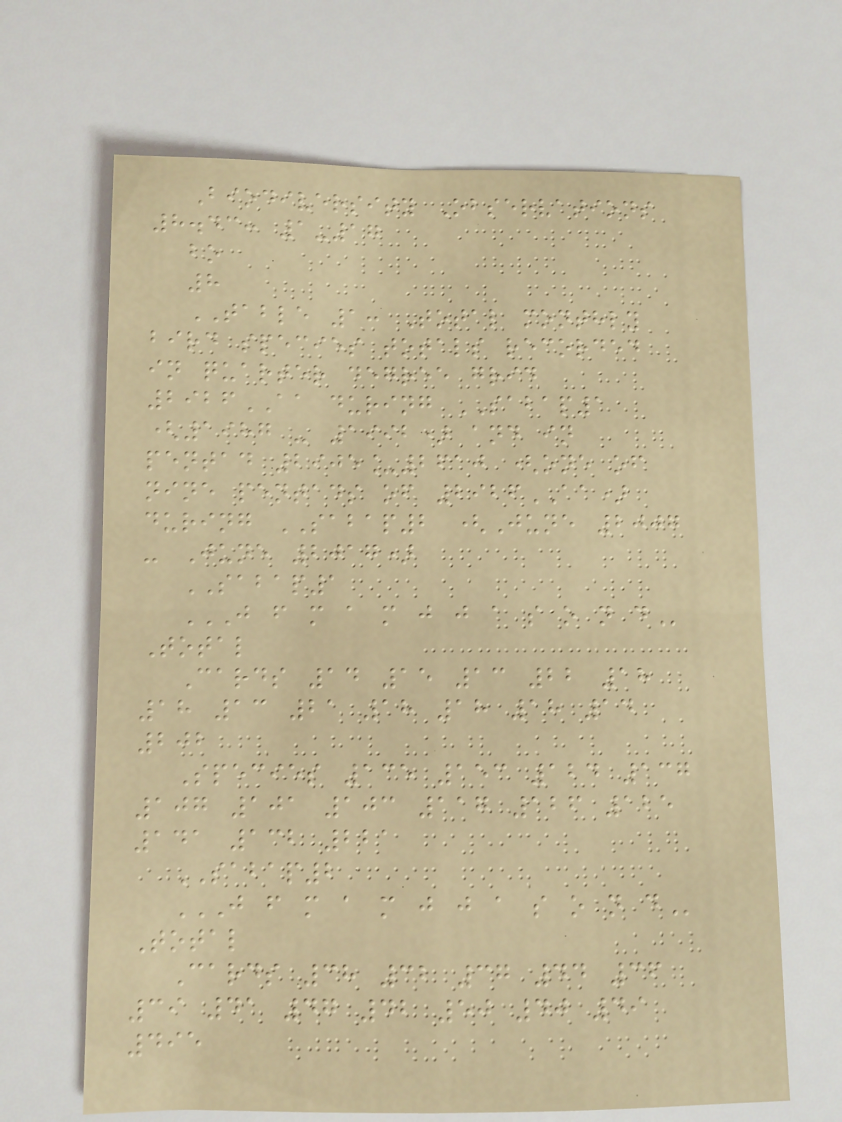Biodiversity Observations
8.43: 1-17
bo
8
TABLE 1: Total monthly
bird species totals recorded
in quarter degree grid
2926AA during SABAP1
(1987 - 1992) and in
pentad 2905_2610 (one of
nine pentads of 2926AA)
during SABAP2 (June 2007
- June 2017)
SABAP1
J F M A M J J A S O N D
Total
Cards 14 15 13 22 18
18 13 21 18 18 18 14
202
Species 135 153 124 137
107 101 103 117 126 125
141 132 221
SABAP2
J F M A M J J A S O N D
Total
Cards 38 32 37 44 36
39 41 47 42 50 40 49
495
